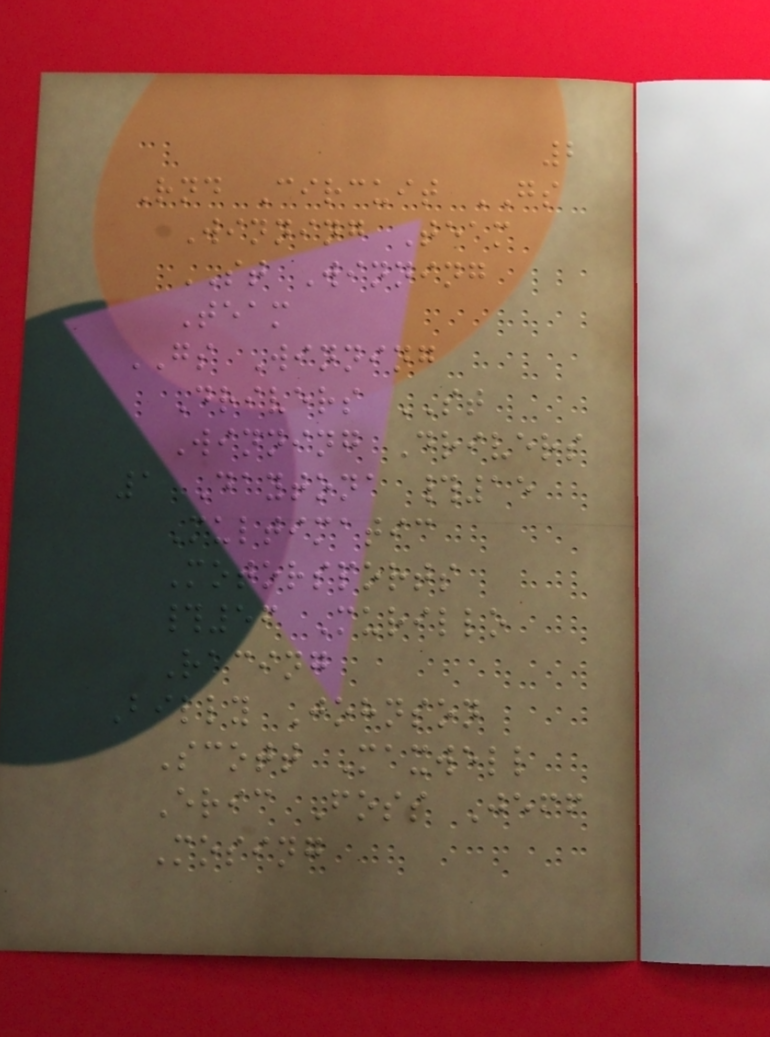2
Rnd Circuit GS
Winning Team
ST Winning
Team
GS Winning
Drivers ST
Winning Drivers
1 Daytona #15
Multimatic
Motorsports
#56 Murillo
Racing
Billy Johnson
Scott Maxwell
Eric Foss Jeff
Mosing
